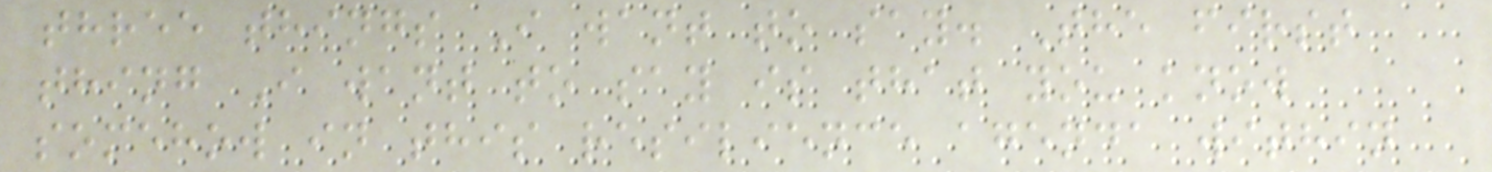three things I want to say. The first
thing I want to say is that you know
somehow in this resilience agenda within
